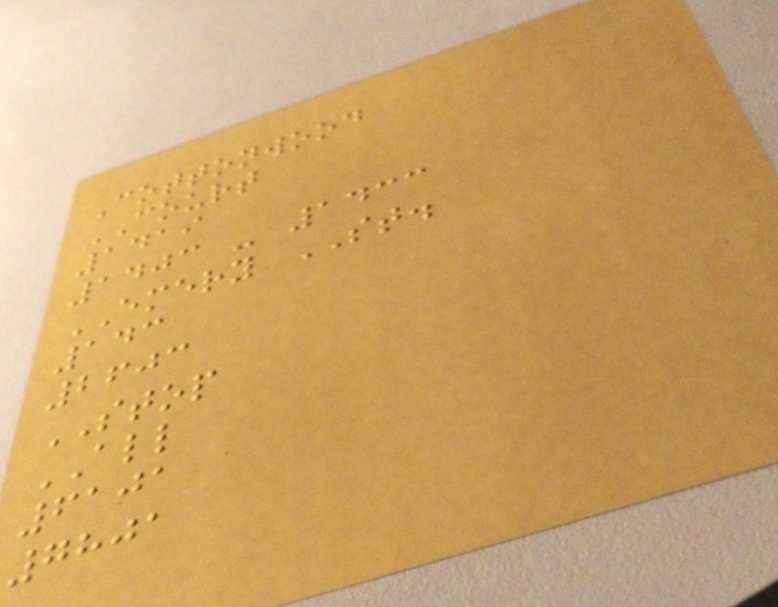Cottonwood
COURT
1419
1403 - 1433
EMERY ST.
143
2603
STOP
ALL
6101
7801
